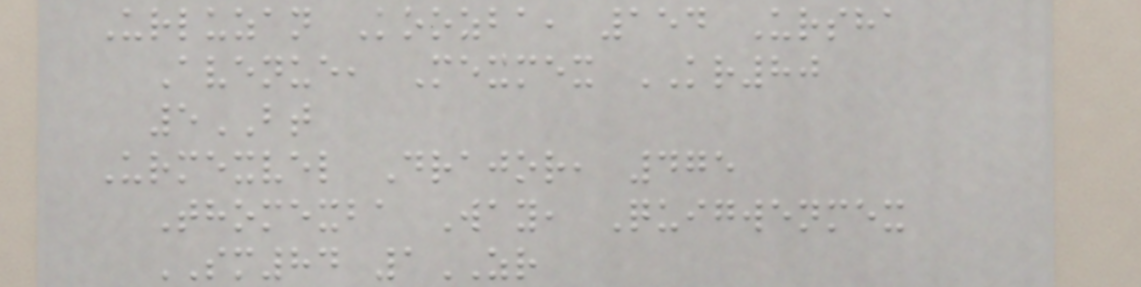Urluzan Koozba, 154 Ursha
Avenue, Mexmex KR80
5BT
Urmexvel Drajor, 475
Thomexba Way, Quigwenmex
SM84 1ZR
